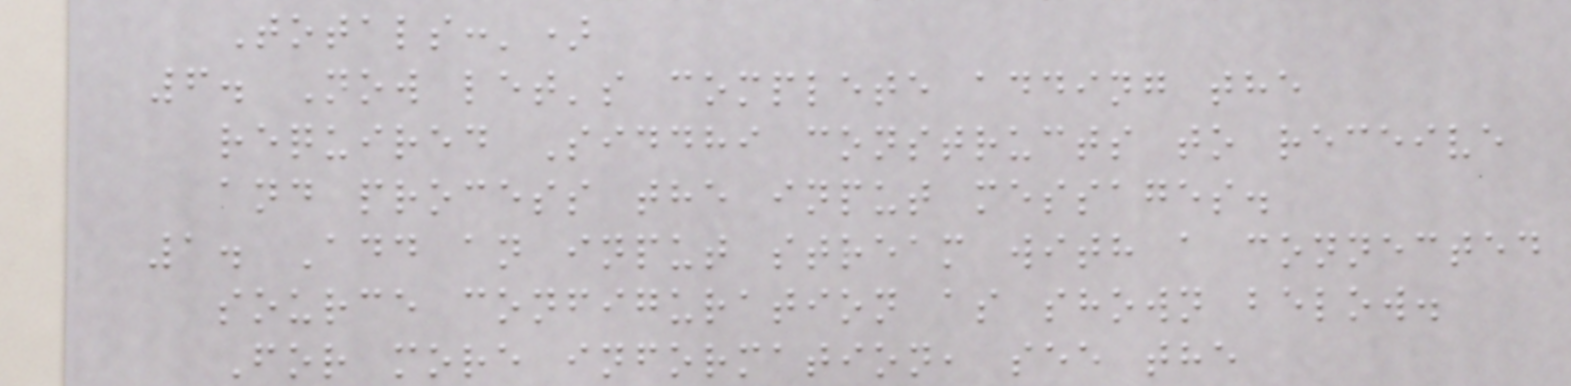Totals:')
6. Now let's complete adding the
required Siddhi constructs to receive
and process the input messages.
1. Add an input stream with a connected
source configuration as shown below.
For more information, see the
